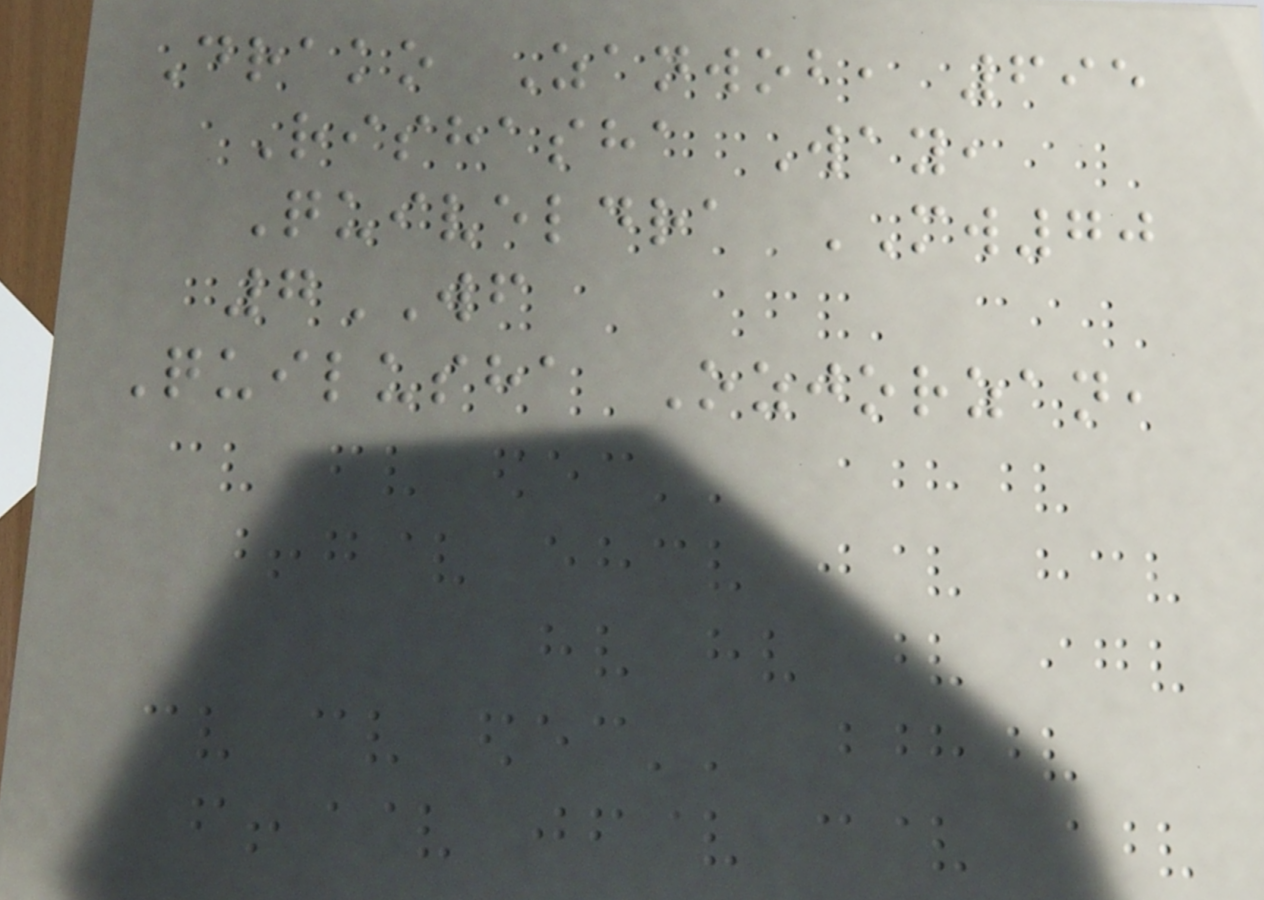Drako Zanwob, 695
Rishasha Way,
Quiveldra MW70
7WF
Quilusha Ozjorzan,
